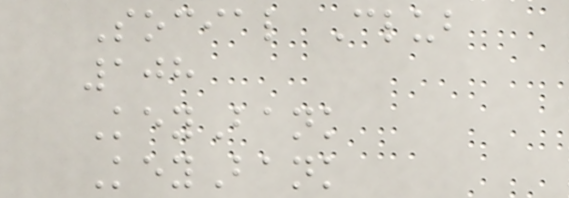Social Club
108
KeyBank
KeyBank
